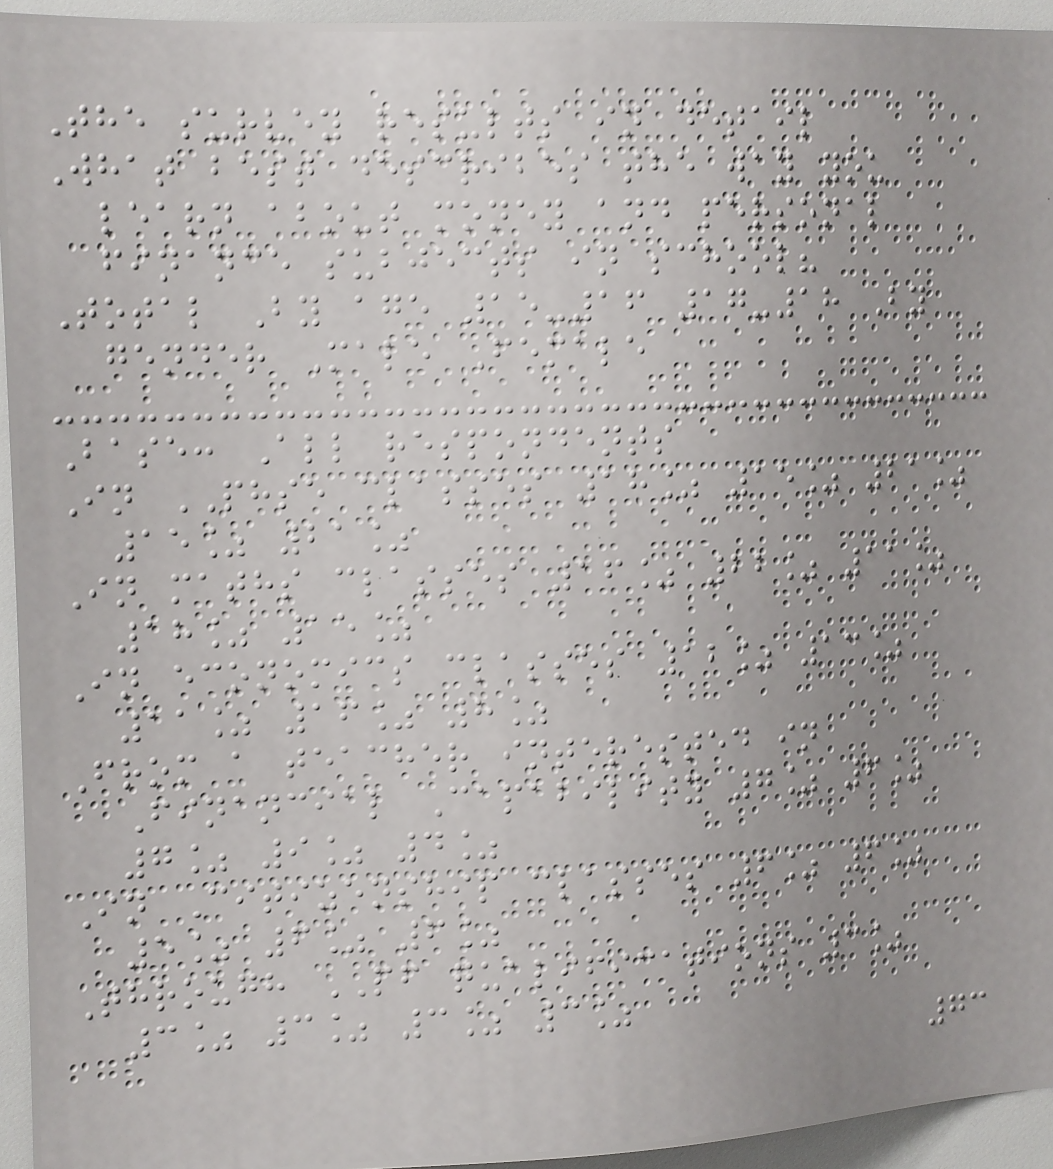The survey results in detail
What best describes the way you
learn about money and personal
finance subjects in school?
Total By age 15-16 17-18 By
gender Male Female
Base: All respondents
In PHSE classes 18% 15% 21%
15% 21%
In maths classes 16% 22% 11%
18% 15%
In economics classes 12% 13%
11% 16% 8%
From a teacher interested in
Financial Capability 7% 6%
7% 9% 4%
In Citizenship classes 6% 6%
5% 6% 6%
Through PF qualifications 3%
3% 3% 3% 3%
73
